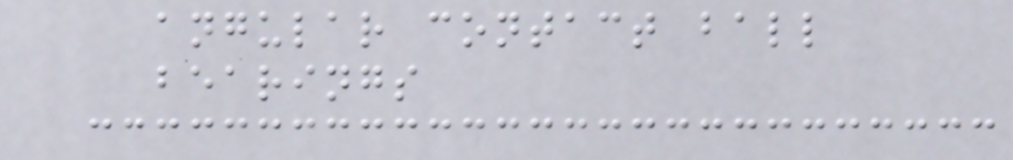angular contact ball
bearings
